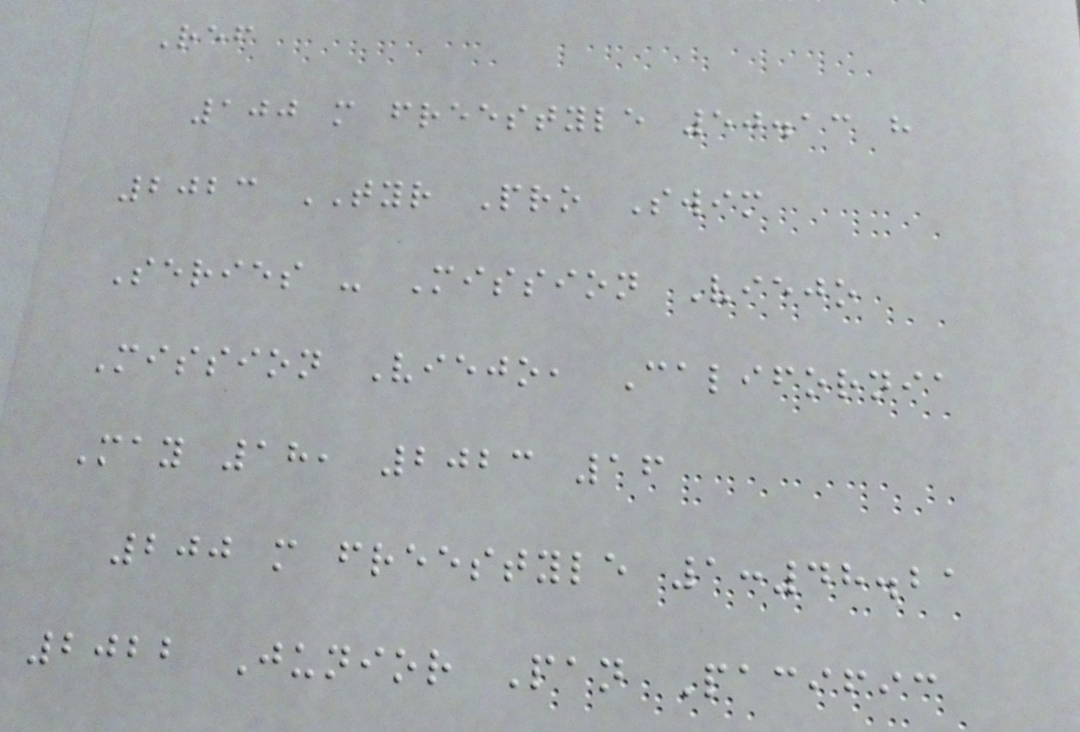Ref
100 m freestyle 50.13 h
2023 TYR Pro Swim
Series - Mission Viejo
Mission Viejo, California
May 18, 2023 16
200 m freestyle 1:48.21
2022 Junior Pan Pacific
